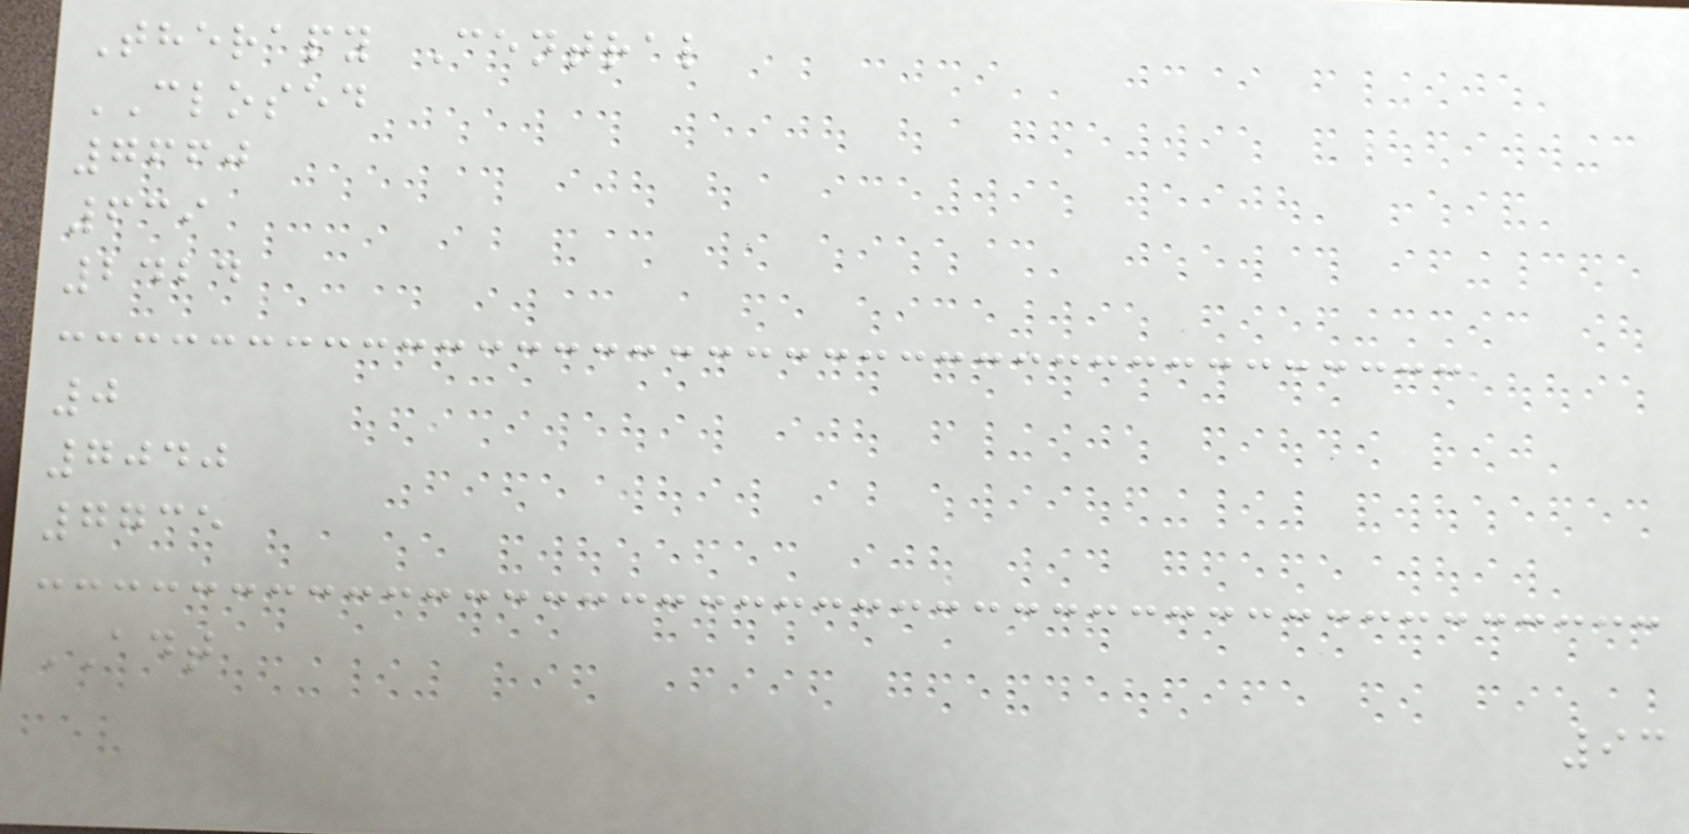Therapy Central
CLOSED
7660
639
2424
0
7040
7735
ADT
93
